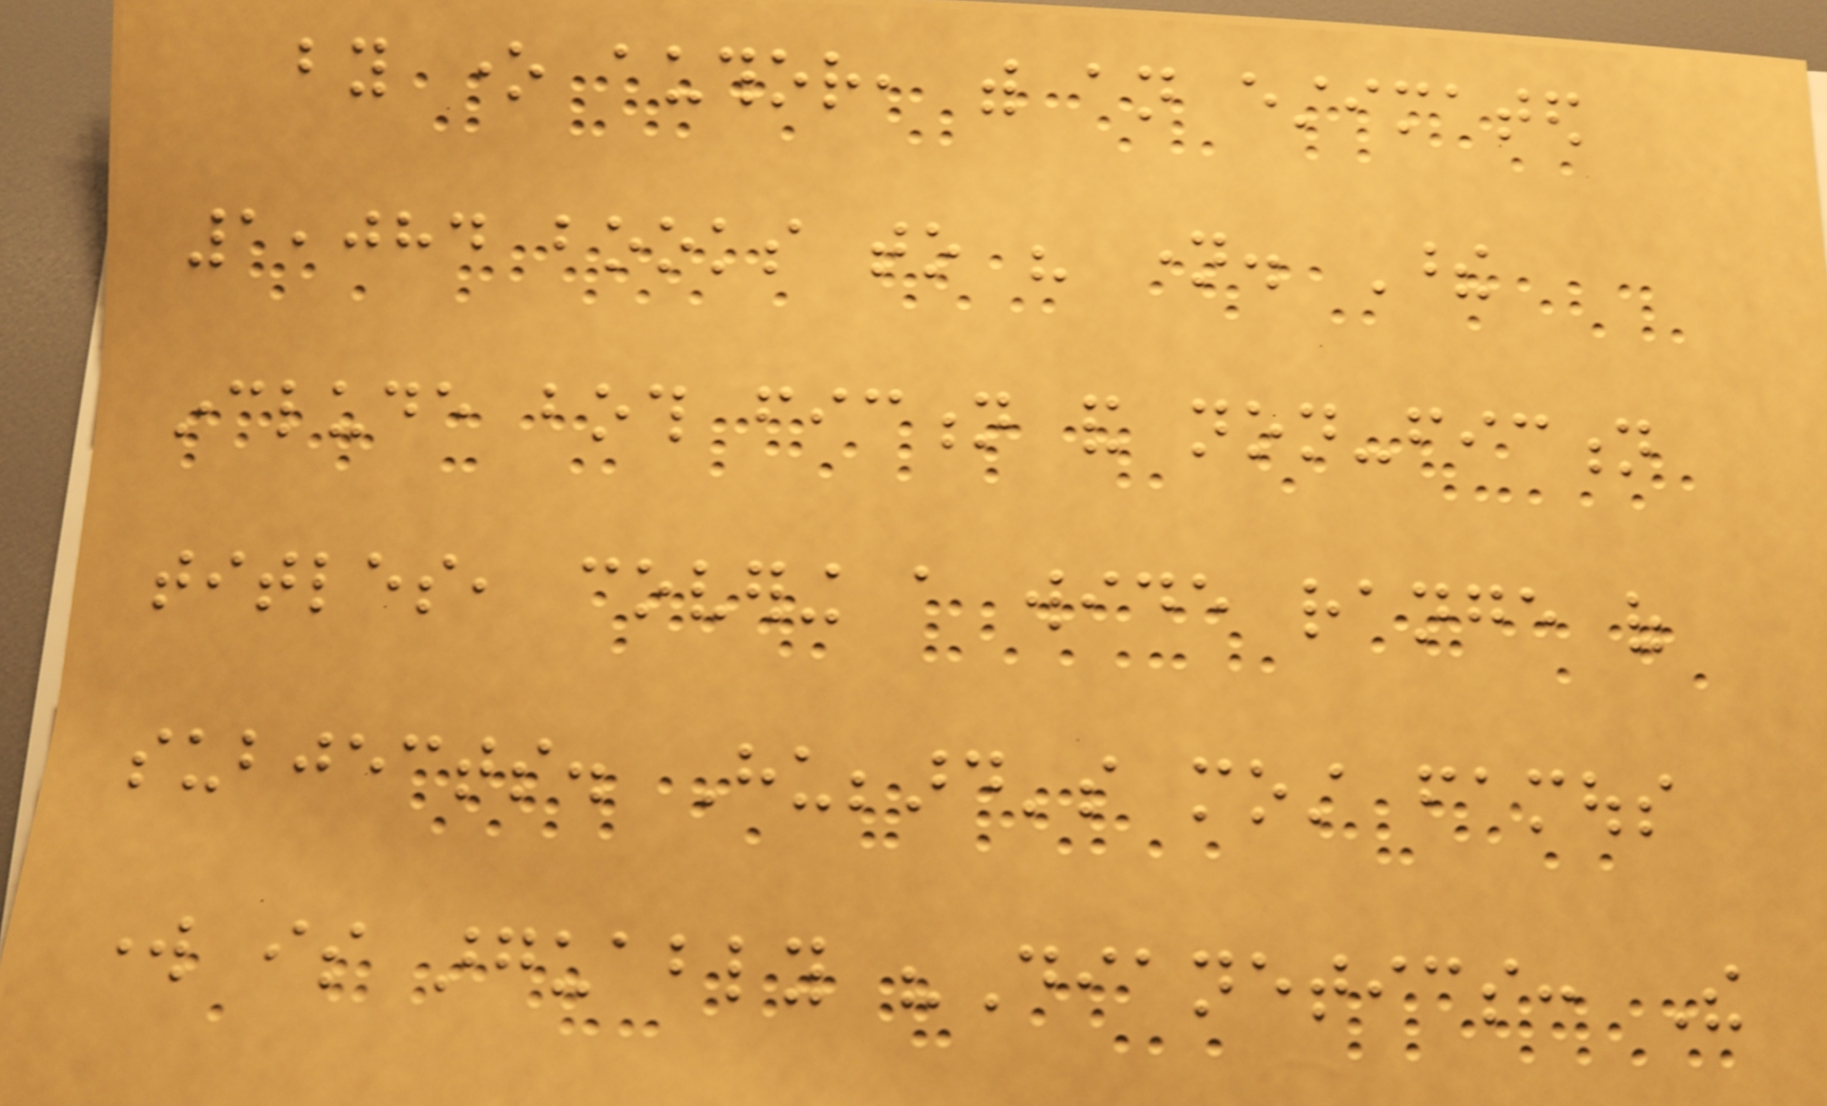by one author, with an estimated
1,084 books to his name. These
include both fiction and non-fiction
titles, covering a wide range of
subjects. Hubbard's most famous
work is arguably "Dianetics: The
